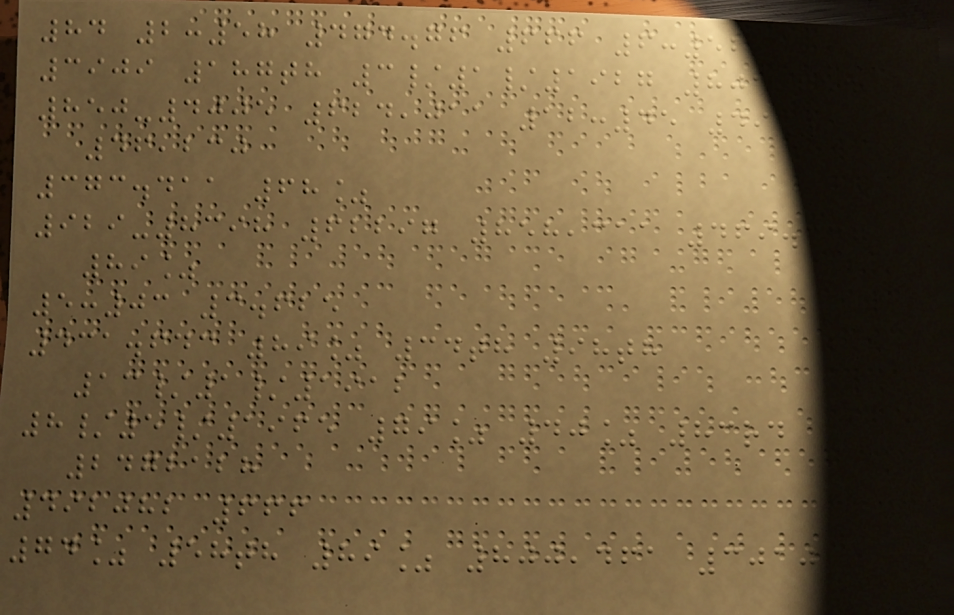84 2:58 474.76 666 6:52
3909 187th 3/1/1927 801,654
850-4005 624,011 12:45 49%
46,230
373.411 68%
929-8398 62297 858,311 469.337
89%
5:03 3.625
431.643 89% 34th 98th
13/1/1912
8/5/1965 79% 40% 83rd
2472128
492082 666
74% 58th 89% 800,461 3010
